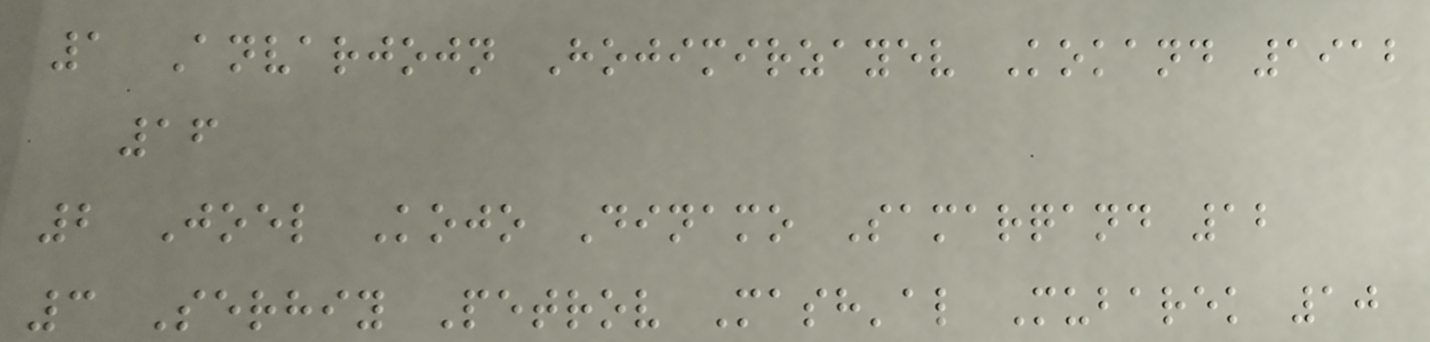1 Anvarjojn Hojimirzayev Kokand 1912
16
2 Joel Kojo Dinamo Samarqand 12
3 Serhiy Petrov Mash'al Mubarek 10
